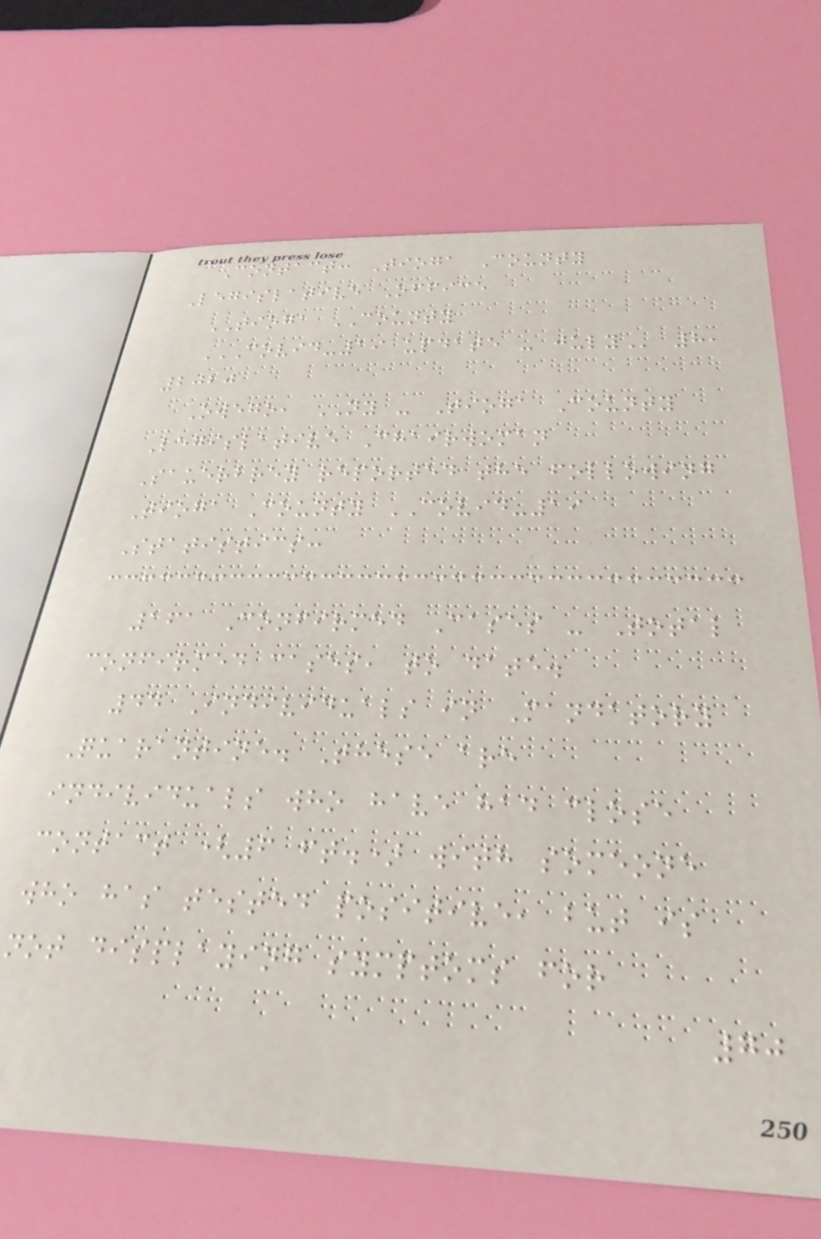Contact: Tioga County
Legislative Office
TIOGA COUNTY
COVID-19 UPDATE - JULY 8,
2020
Owego, NY - Tioga County
Legislative Chairwoman
Sauerbrey reported the following
Tioga County COVID-19
Statistics:
161 Confirmed Cases - Total
confirmed cases, to date.
44 Individuals in Mandatory
Quarantine. These are
individuals who have had close
contact (6 ft.) with someone
who has tested positive, but is
not displaying symptoms for
70
